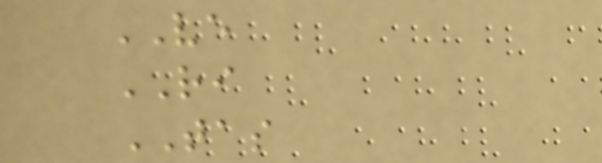VE
RI
TAS
